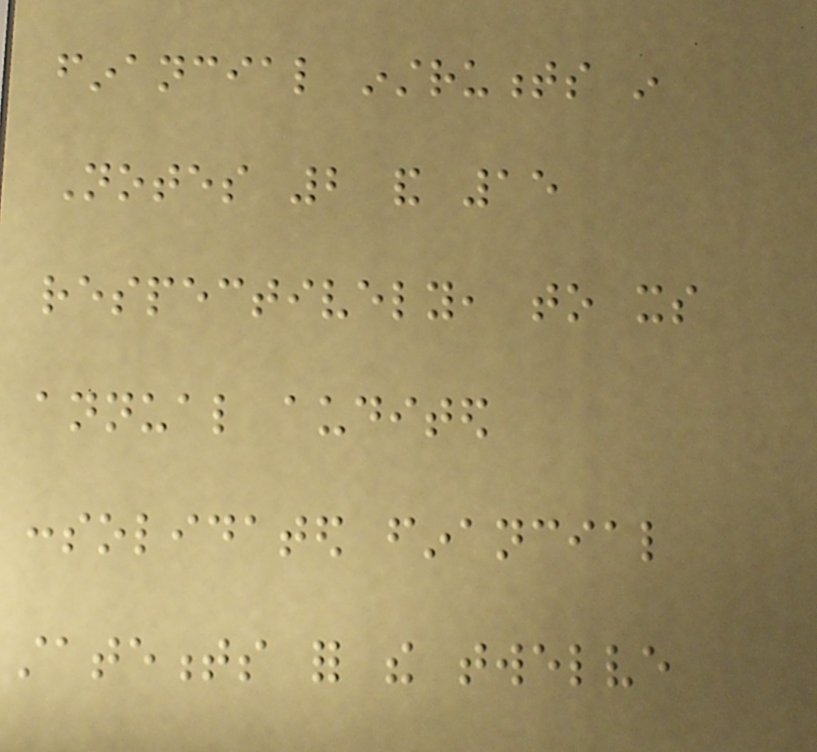financial instruments in
Notes 2 and 15
respectively, to its
annual audited
consolidated financial
statements for the twelve
